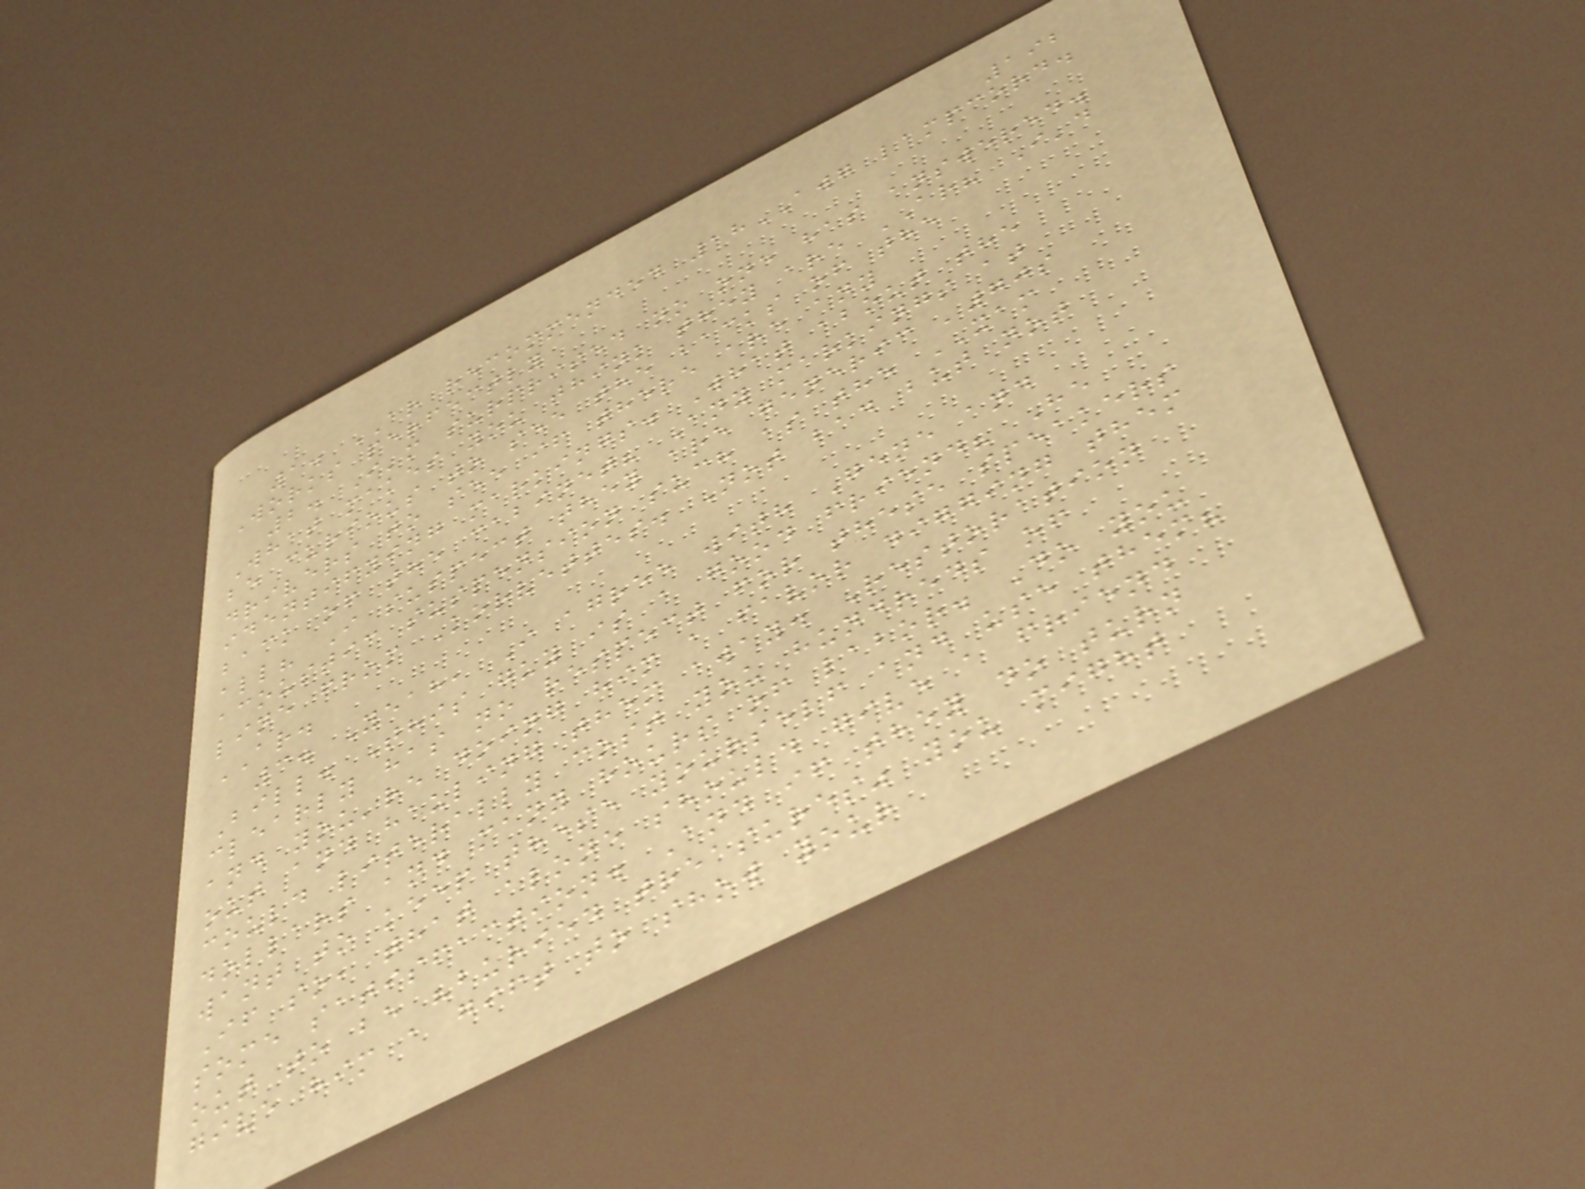192
1. AR recommended 18AWG lampcord.
Works perfectly
2. I'm surprised no one has answered.
What makes you think they are AR? I'd
be curious to see the backs of the
drivers to see if there are any
identifying markings. What about the
back of the cabinet? Any markings at
all? I suspect they are generic '70s
acoustic suspension such as the XAM
line from Korvettes. Not bad but not
AR.
3. Yeah, I agree with Gene and
Bill. This guy is a good friend? He
clearly has no respect for these speakers
and you're doing him a favor digging them
out and hauling them away. Restoration
could literally cost you hundreds of
dollars and many hours of labor. Do you
want to keep these yourself and use them?
If so, that alone should give a friend
some satisfaction. And if they do turn
out to be "buried treasures" you might
give him a gift to show your
